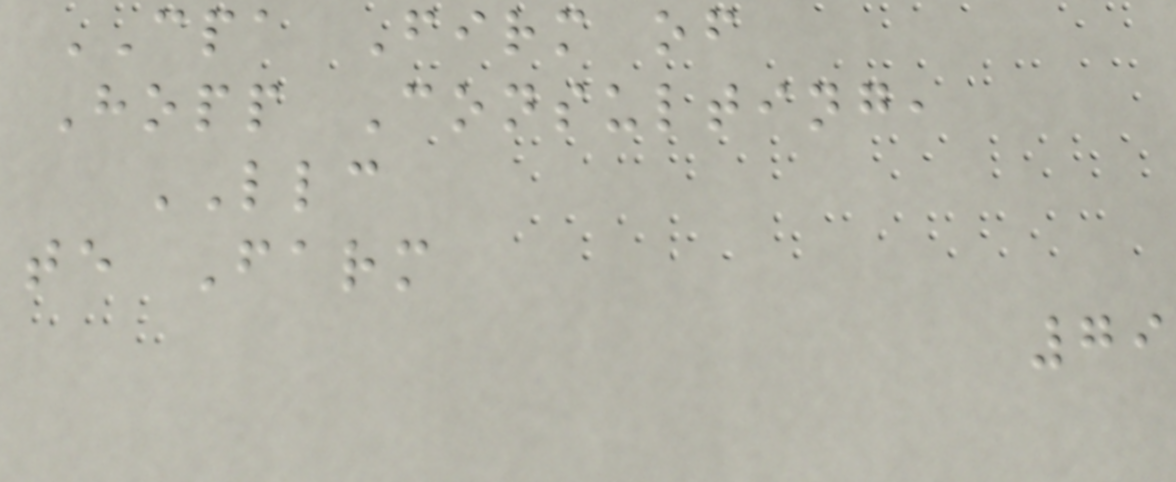CPA Firm of
Hopp Consulting,
LLC
te Farm
79
